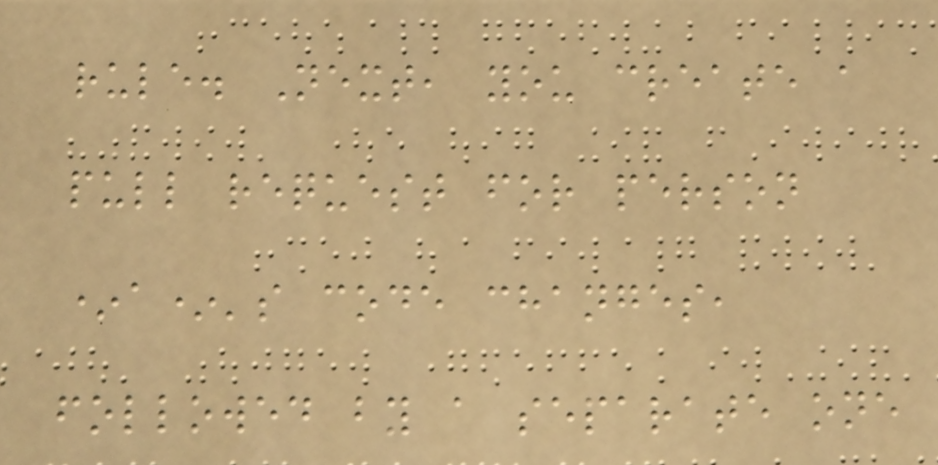rule. Next, you create a
pull request for person
*a*'s code changes,
followed by a separate one
